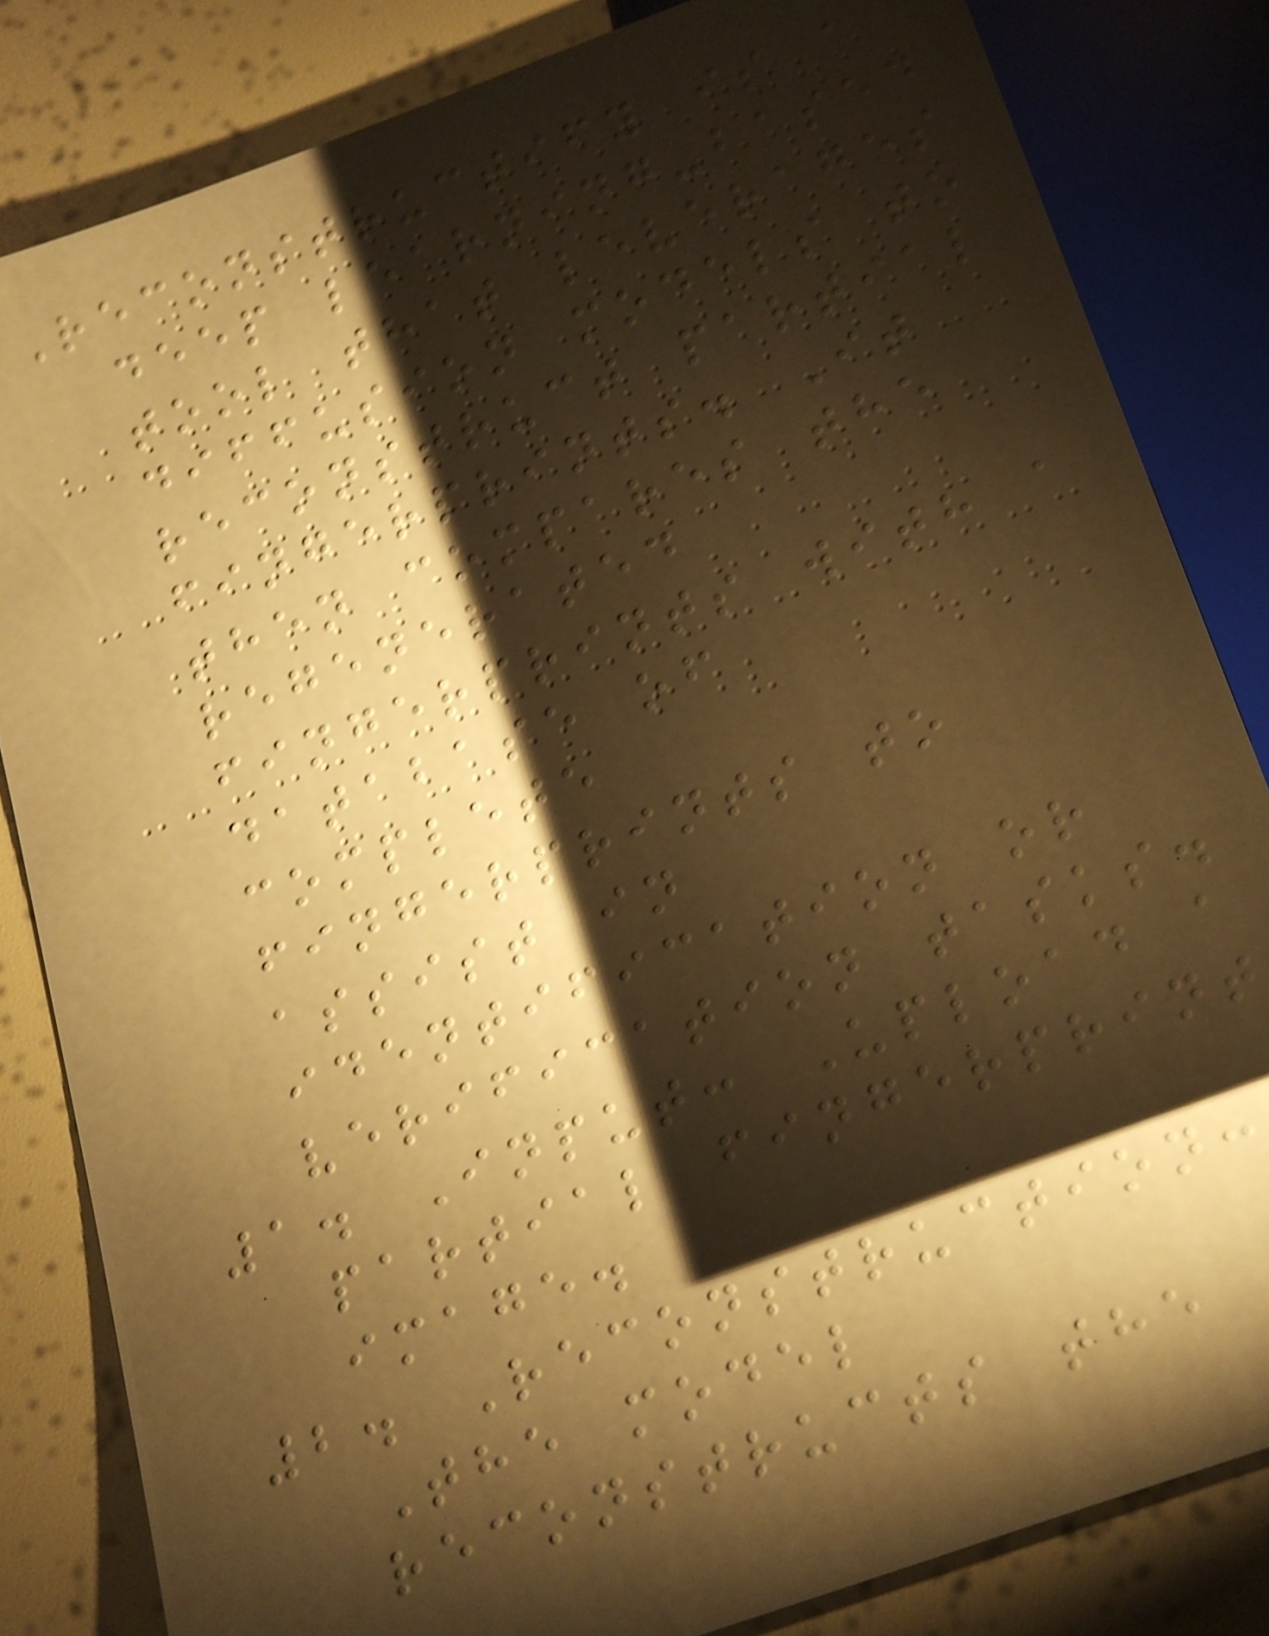Reconstructify is a
deep learning-based
tool that leverages
diffusion models to
reconstruct partial
fingerprints. It
then compares the
regenerated
fingerprints with a
database of
complete
fingerprints to
assist in
identification or
verification tasks.
1. Input: Upload a
partial fingerprint
image.
2. Reconstruction:
The model
reconstructs the
